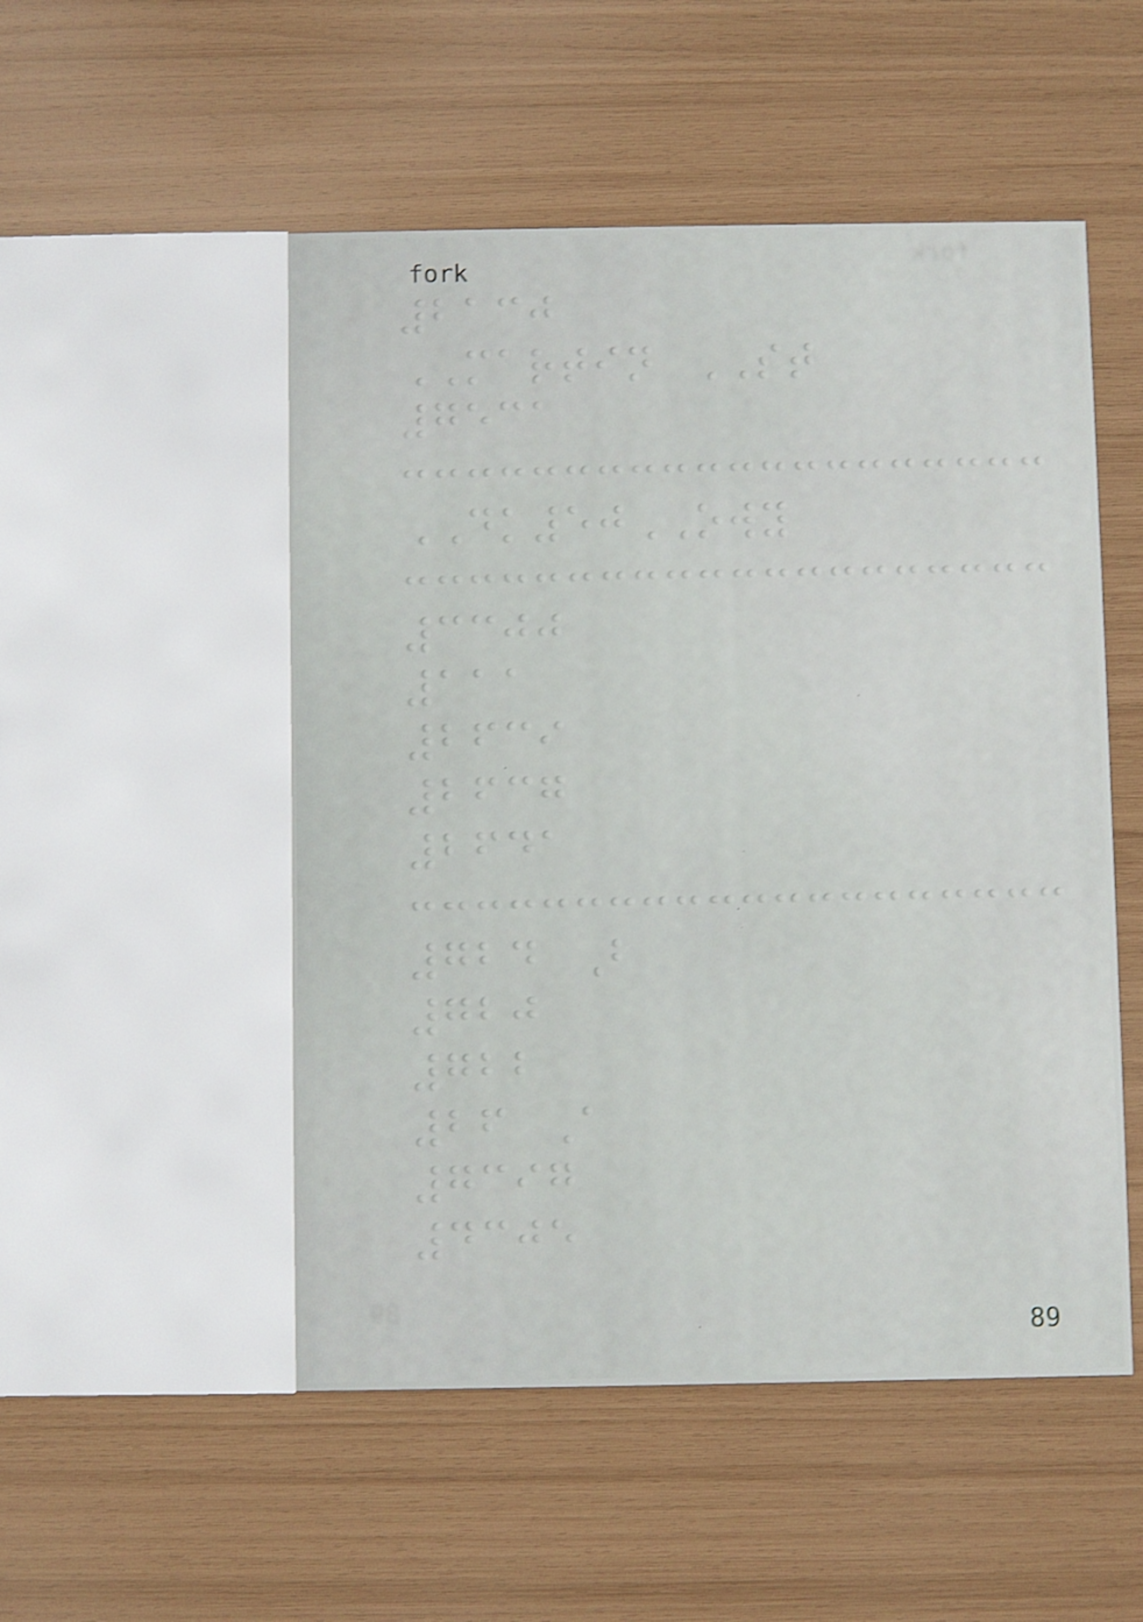2130
MARTIN ST
7531
DK50OWY
3300
111
2639
2637
2641
724 B
720
722
26 A
7397
4305
